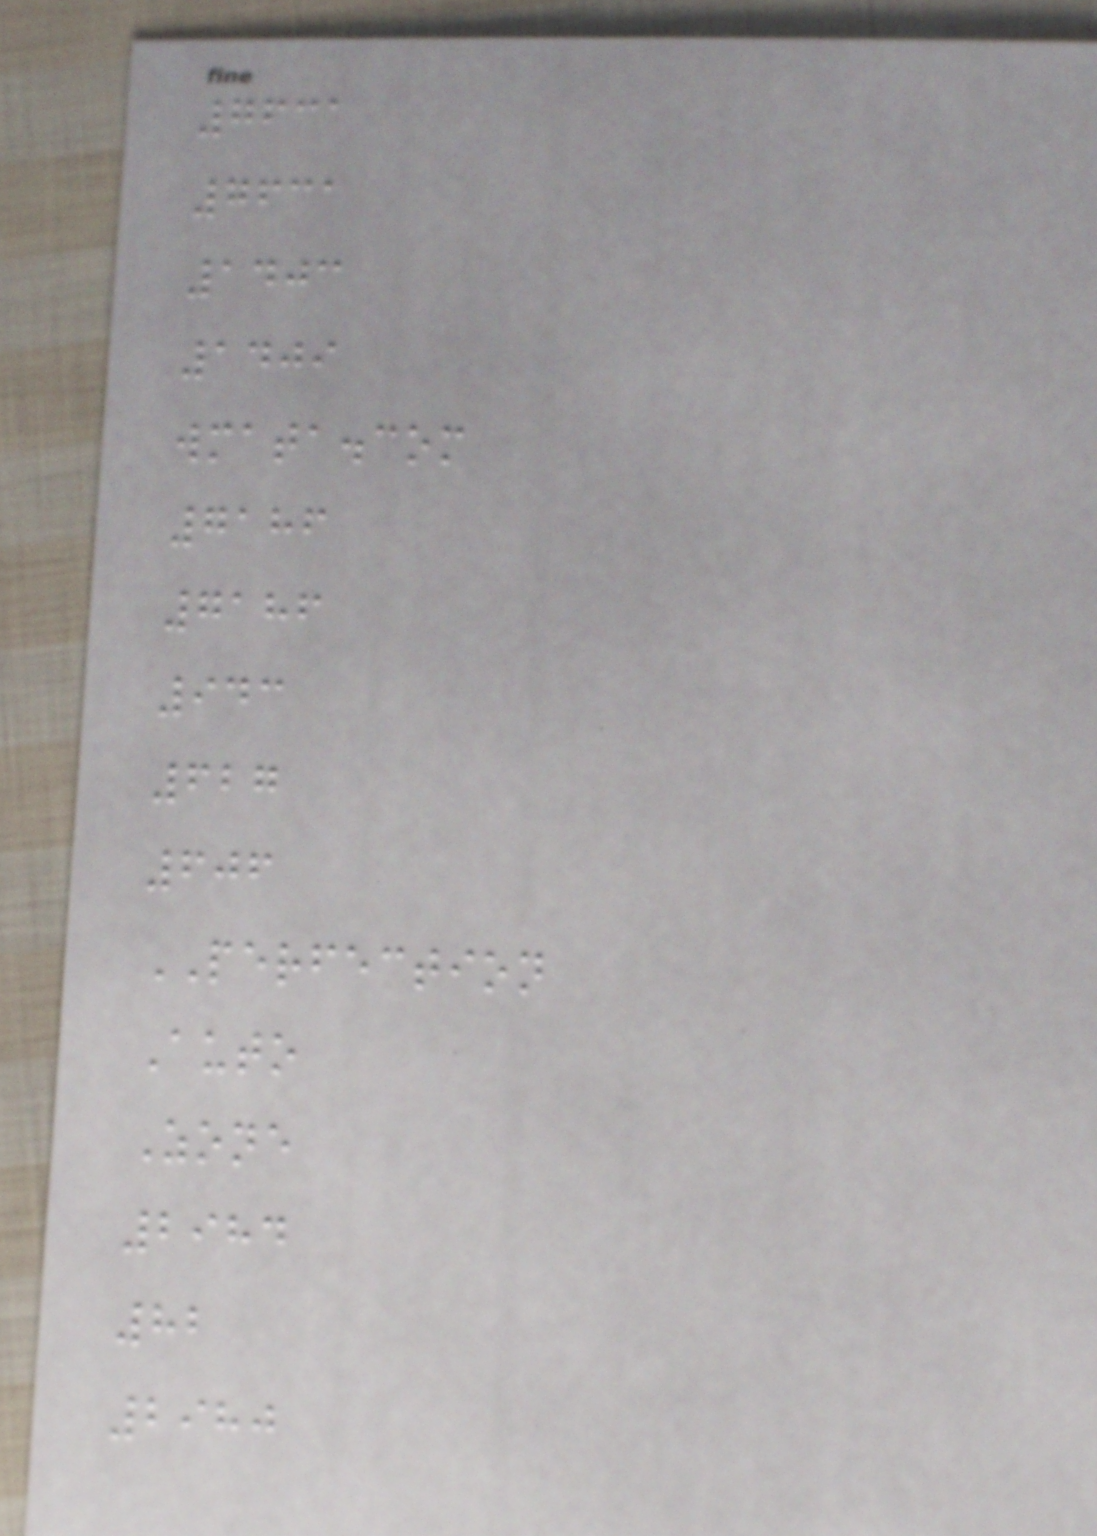7631
7631
1403
1409
wmata.com
7186
7186
943
627
606
PERFECTION
Auto
Zone
2984
82
2980
